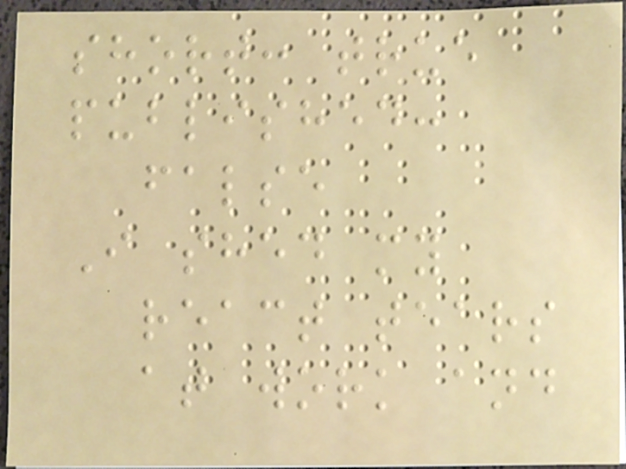short: true
published:
false
I shed my
react tears
at work and
